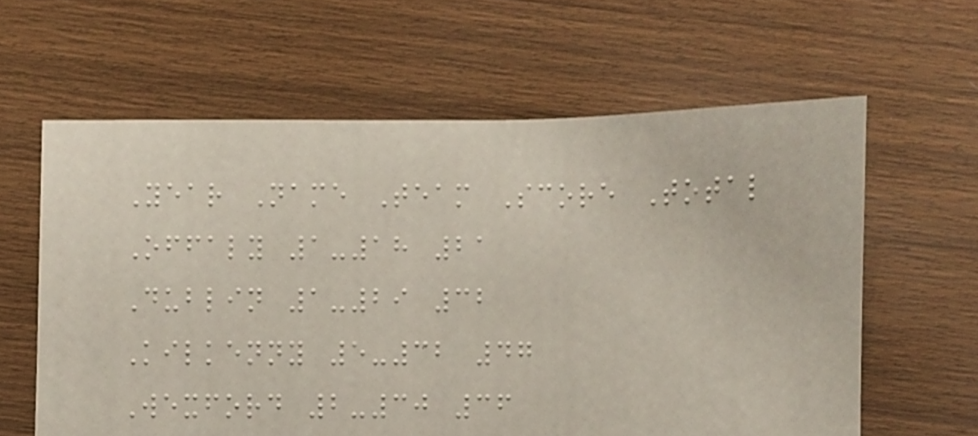Year Name Team Score Total
Offaly 1-18 21
Dublin 1-29 32
Kilkenny 5-32 47
Wexford 2-30 36
